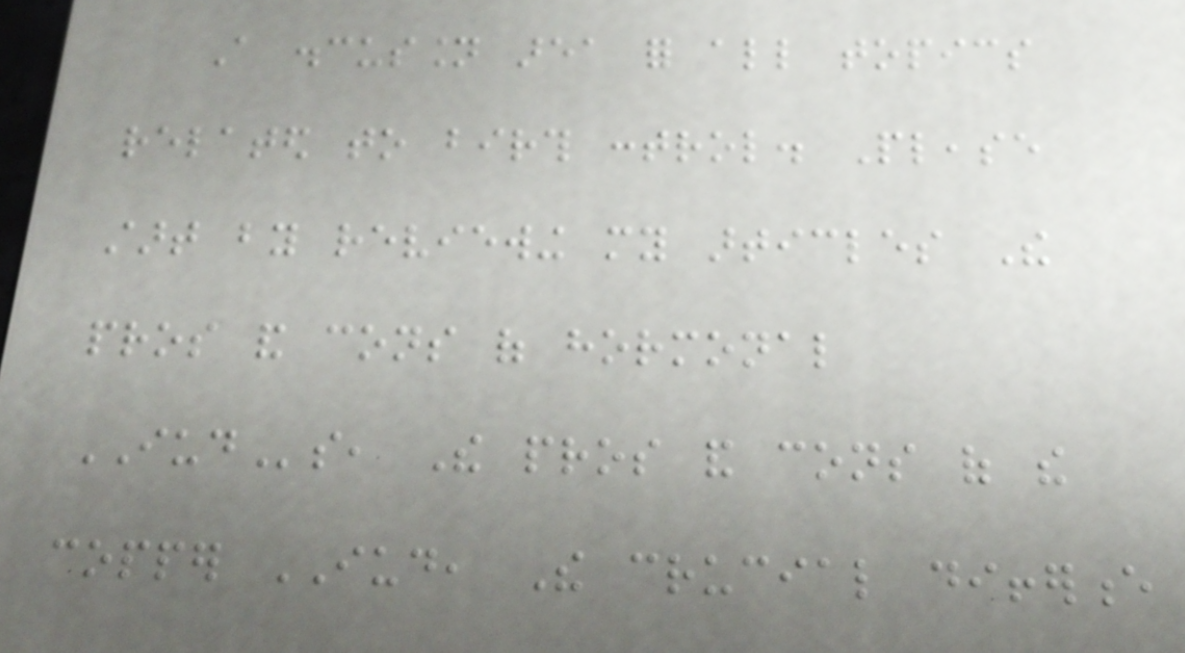A discussion area for all topics
related to birth control. Please
start by reviewing my articles The
pros and cons of hormonal
IUDs, The pros and cons of the
copper IUD, The crucial difference
